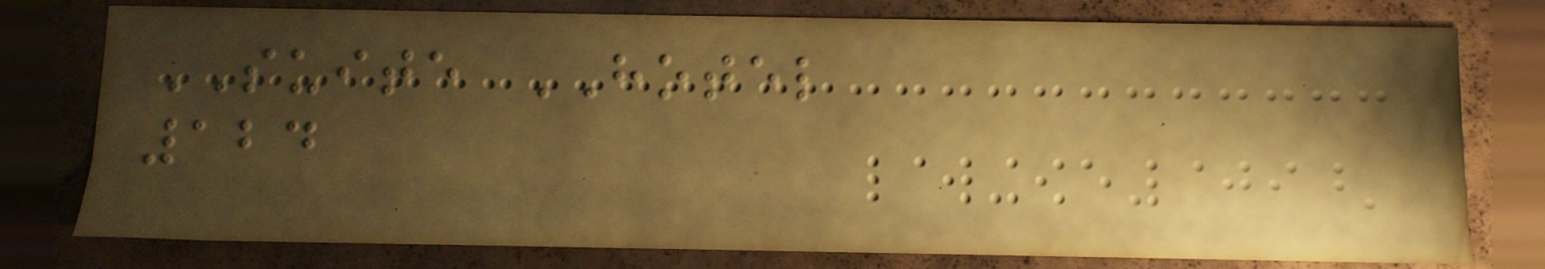SUITE HOTEL
124
